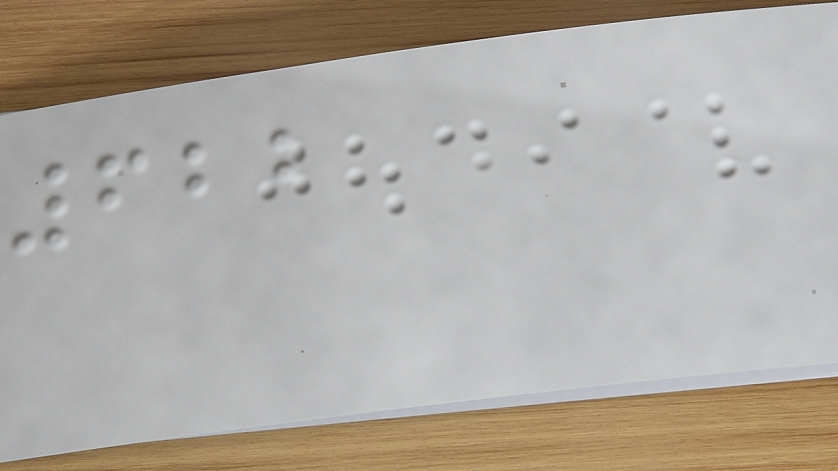622
